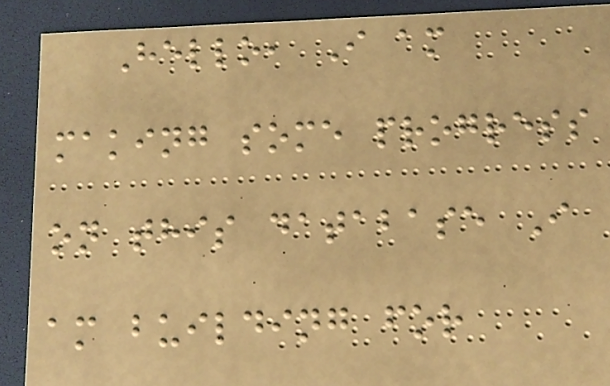Hello, I am
making some progress
on this database I
am building for
